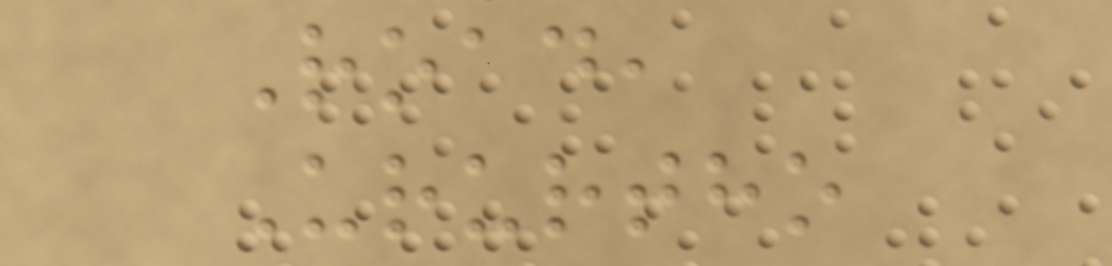Road,
Ururtho
